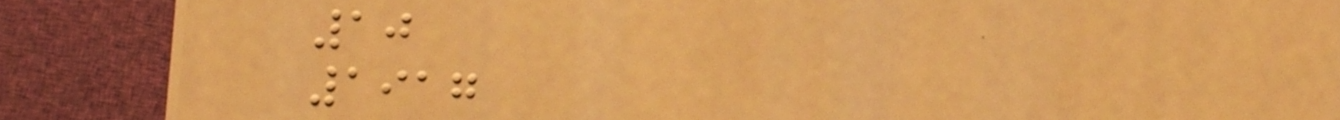10
1917
